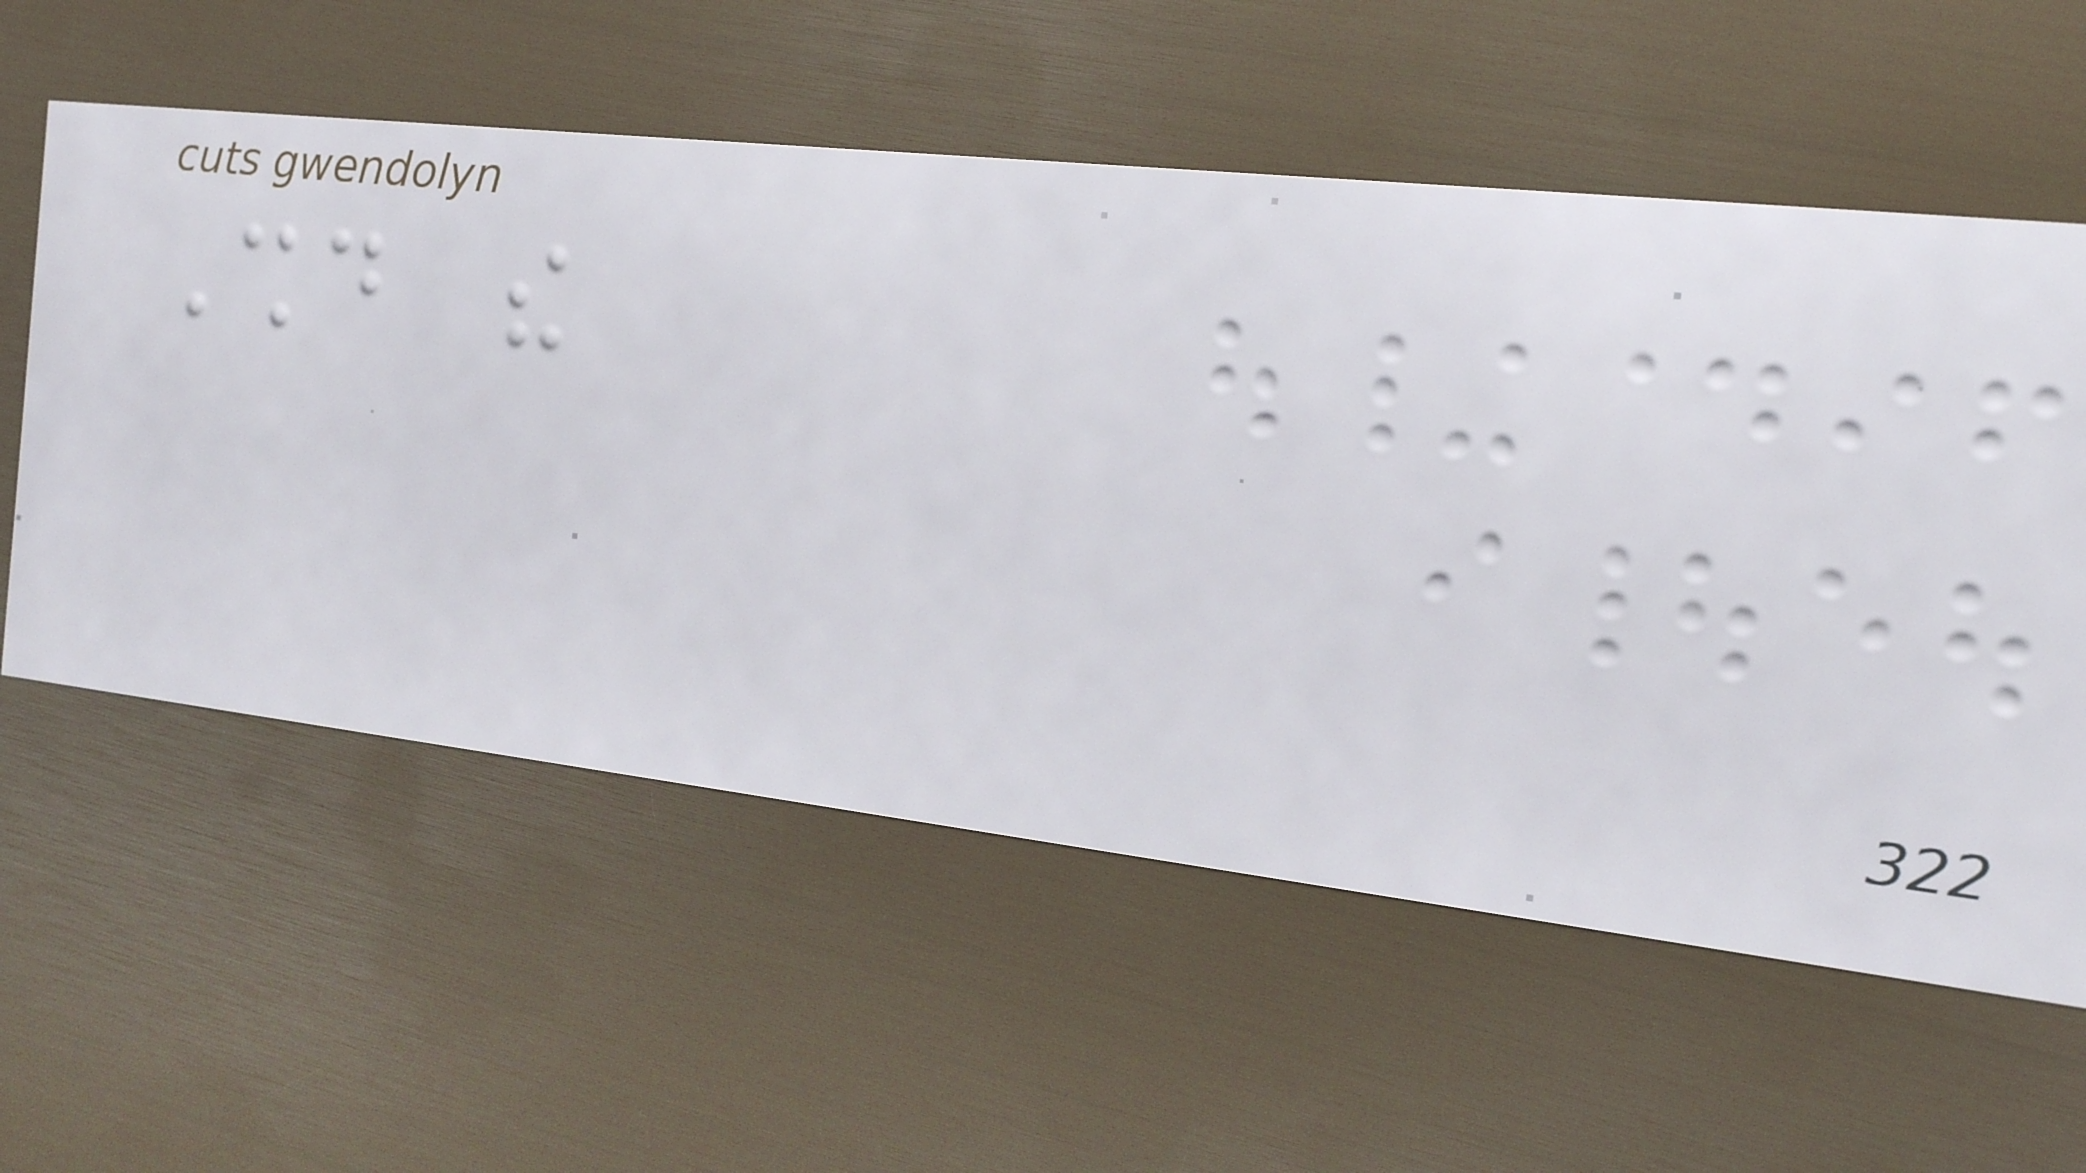Should the
